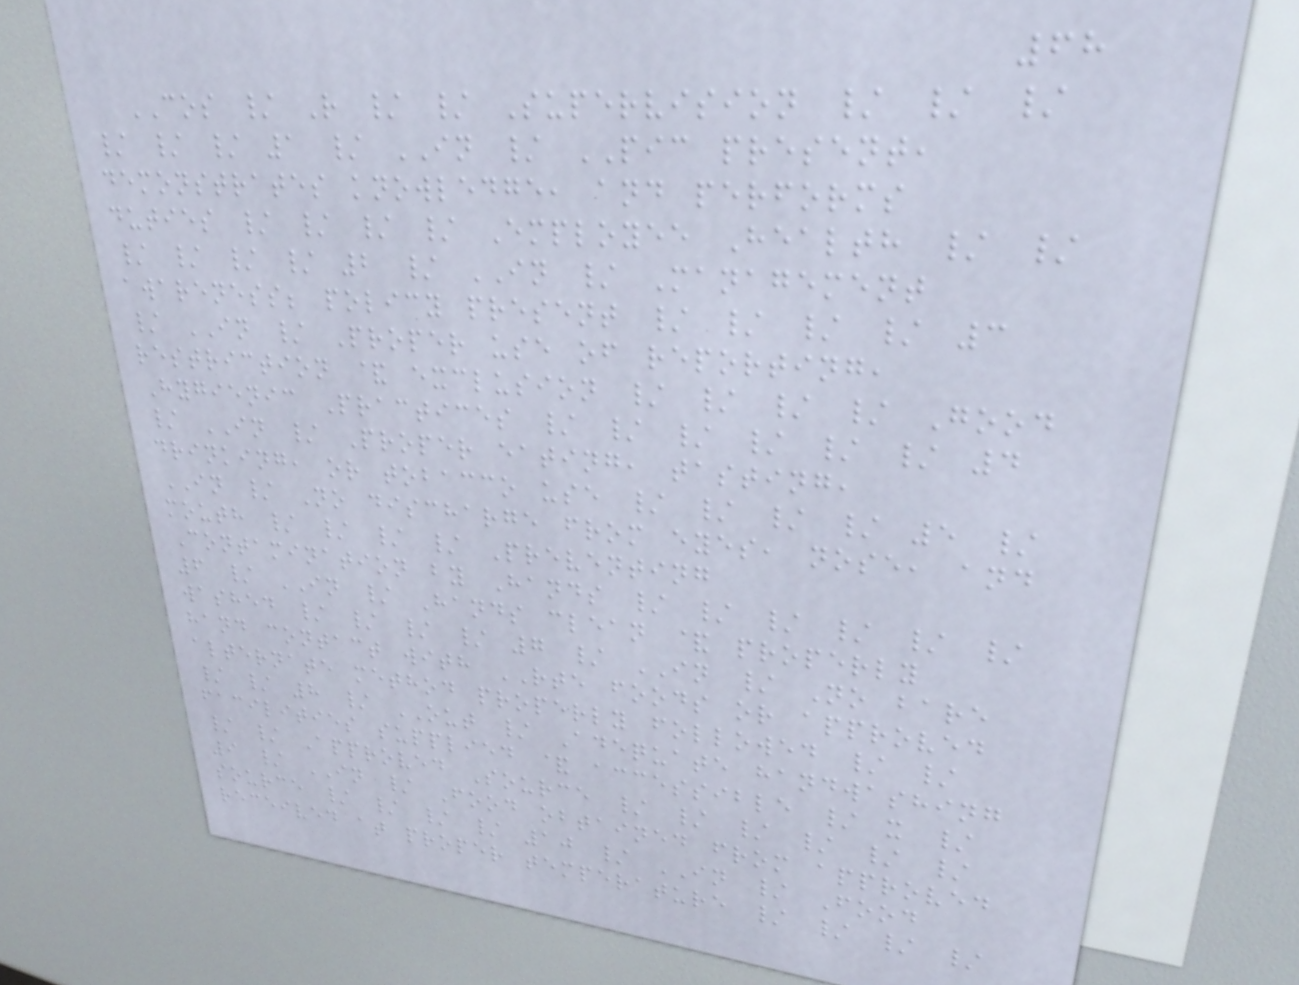68
COS / R / / Supervision / / /
/ / / 1 / IN / PIC present,
demonstrates knowledge, and performs
duties / / / / Employee Health / /
/ / / / 2 / IN / Management
awareness; policy present / / / / 3
/ IN / Proper use of reporting,
restriction & exclusion / / / / Good
Hygienic Practices / / / / / / 4
/ IN / Proper eating, tasting,
drinking, or tobacco use / / / / 5 /
IN / No discharge from eyes, nose, and
mouth / / / / Preventing
Contamination by Hands / / / / / /
6 / IN / Hands clean & properly
washed / / / / 7 / IN / No bare
hand contact with RTE foods or approved
alternate method properly followed / /
/ / 8 / OUT / Adequate handwashing
facilities supplied & accessible / x /
/ / Approved Source / / / / / /
9 / IN / Food obtained from approved
source / / / / 10 / IN / Food
received at proper temperature / / / /
